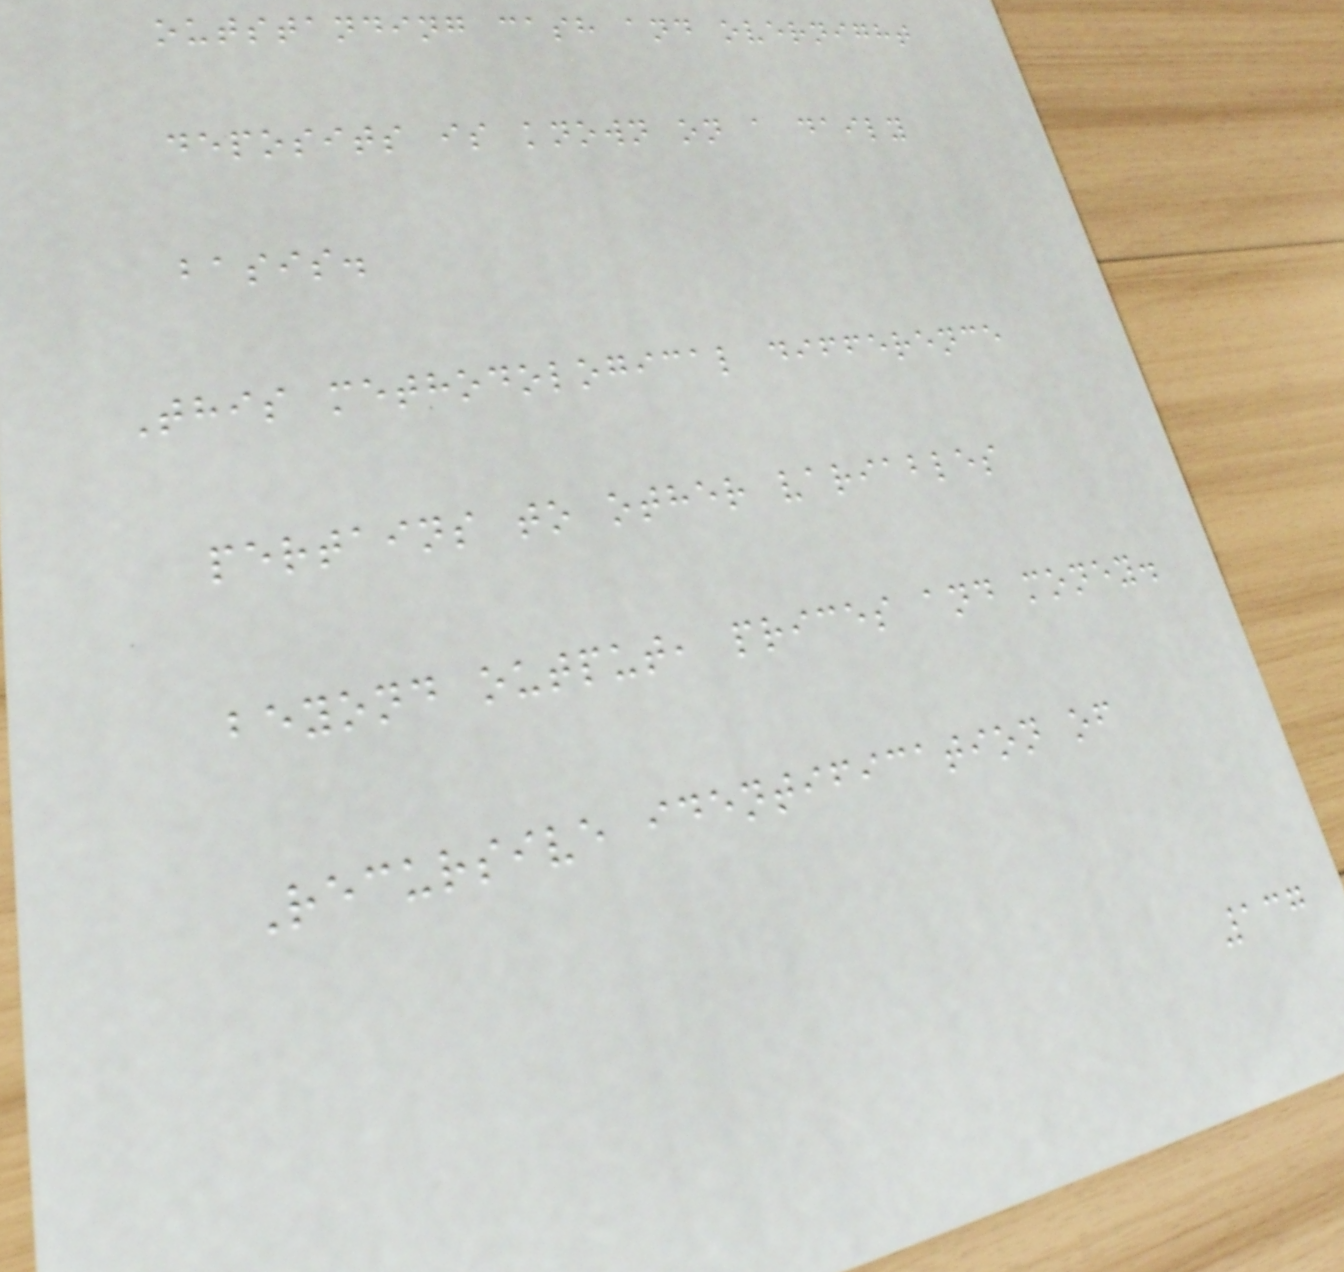outstanding cash and overnight
deposits is known on a daily
basis.
This methodological difference
pertains to other variables
beyond output, prices and money.
Recursive identification of
137
